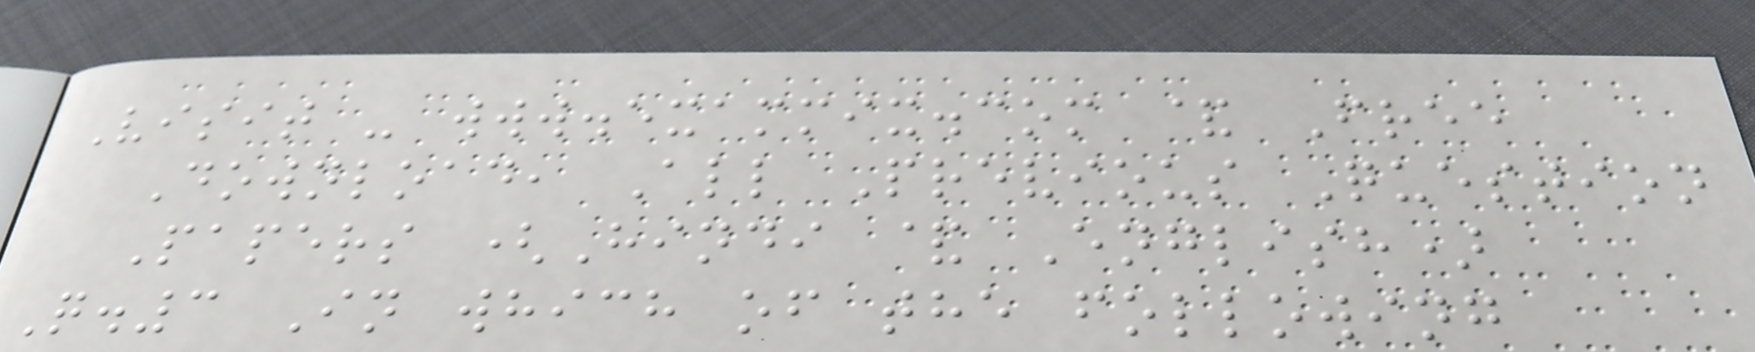Visit - www.exammix.com & Free
Download, All Previous Question
Papers (Hindi & English)
Q.3 In which of the following
